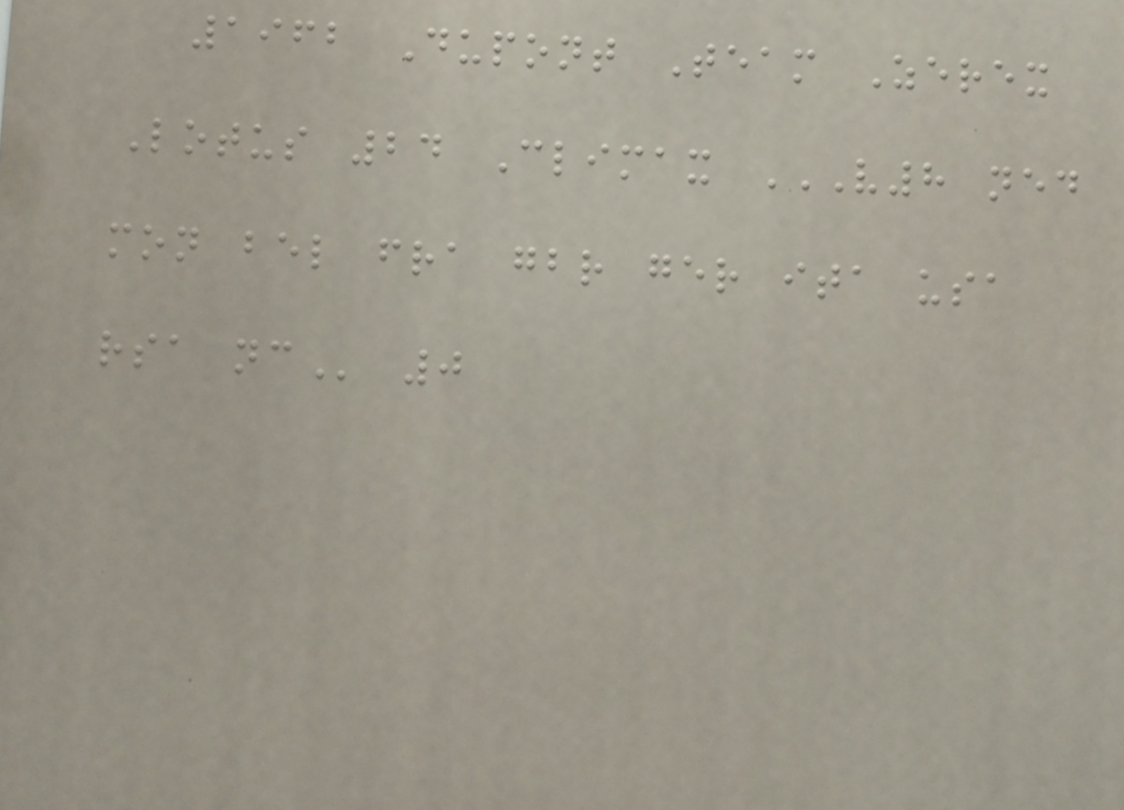1962 Dupont Team Zerex
Lotus 24 Climax V8 NED
MON BEL FRA GBR GER ITA USA
RSA NC 0
